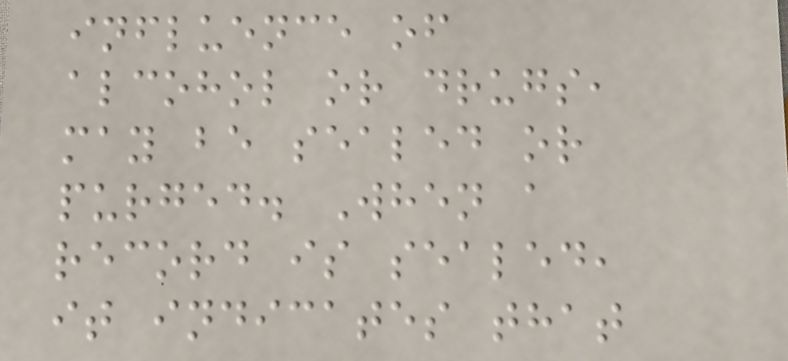influence of
alcohol or drugs,
may be sealed or
purged. When a
record is sealed,
it indicates that
